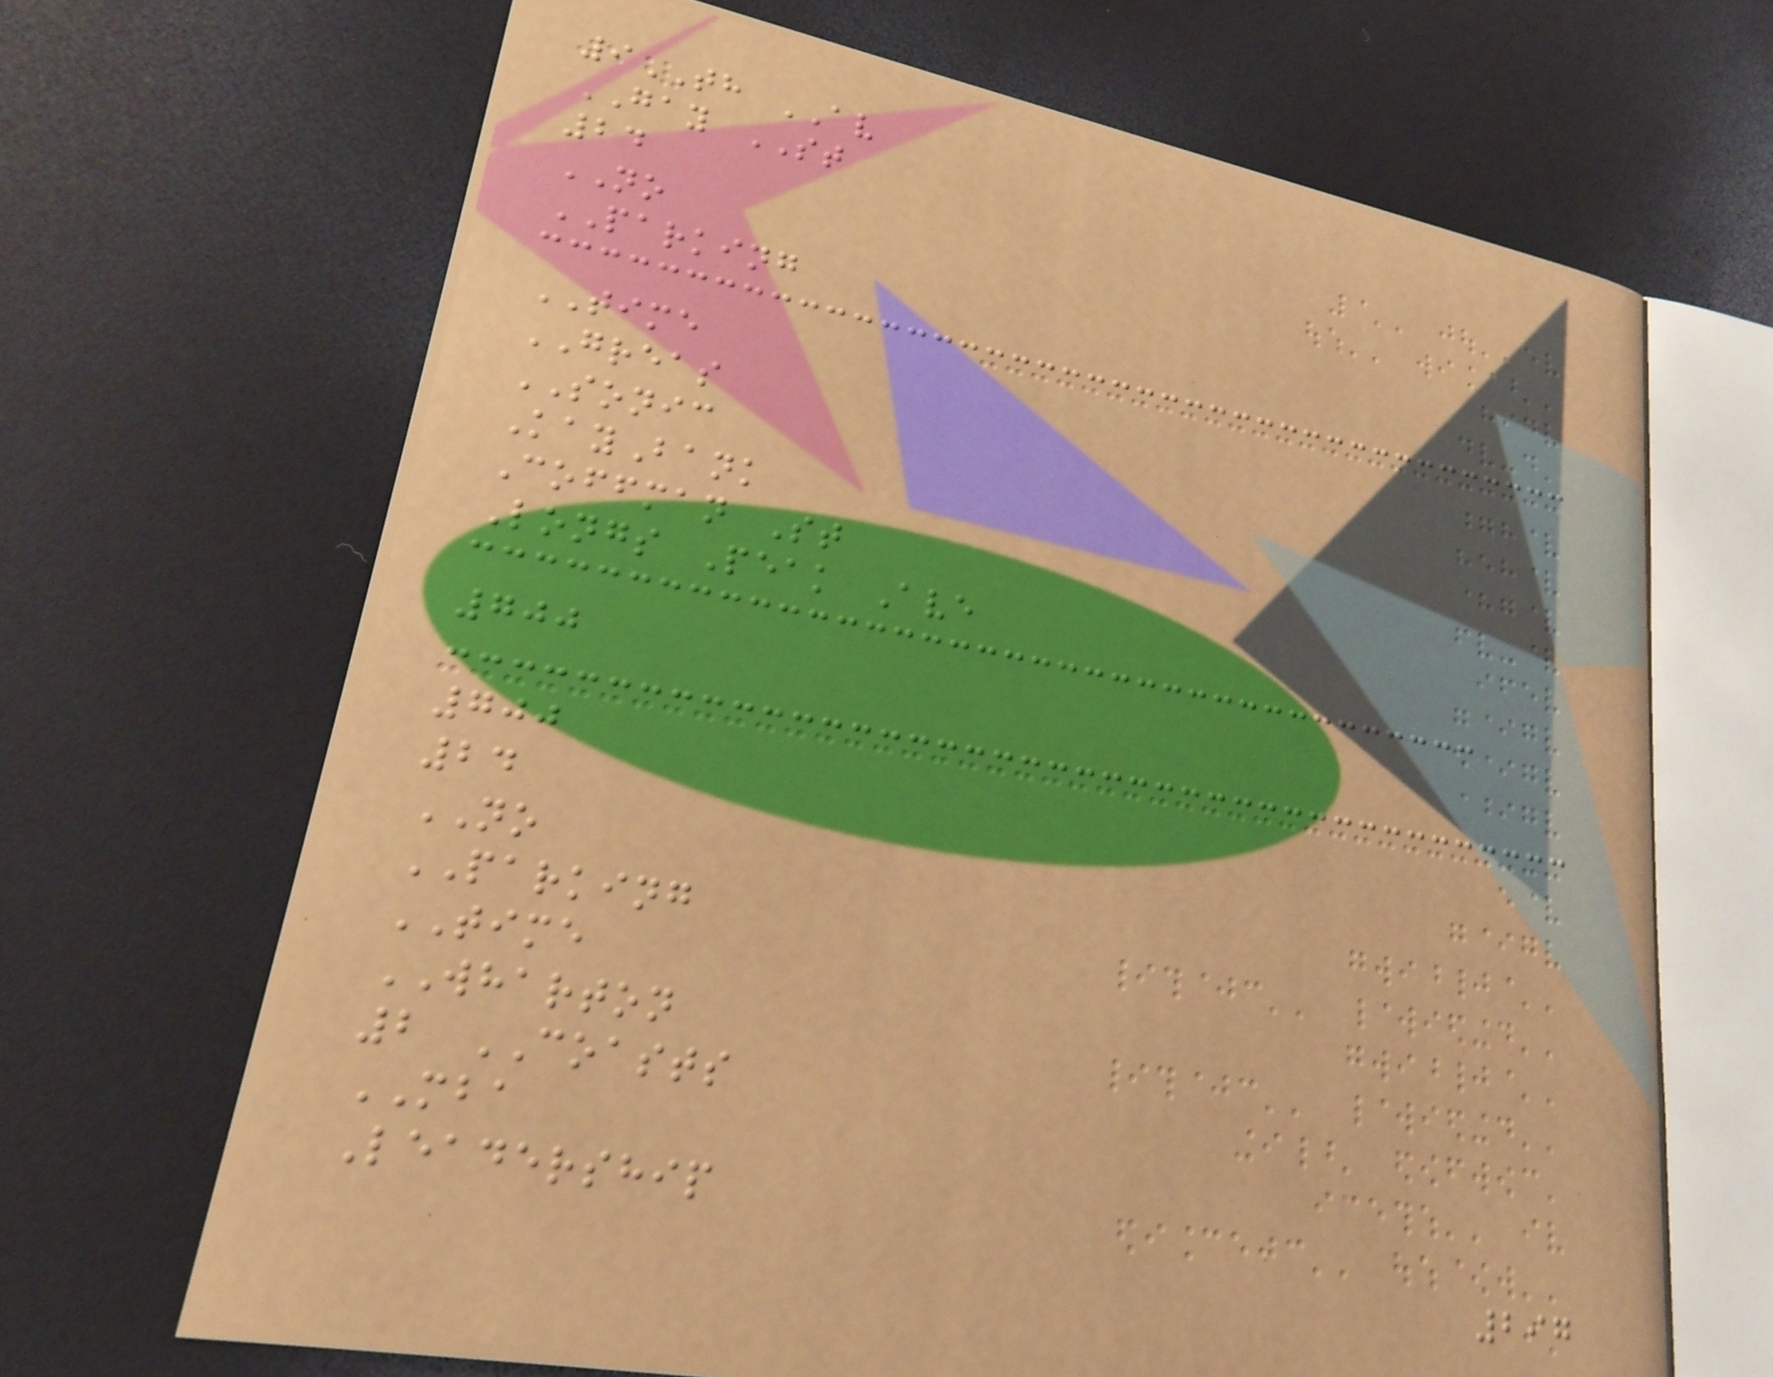9TH AV
GAY ST
24
NO
PARKING
TIME
GREAS
SONIC
KayBank
Coffman St
Longs Peak Ave
700
700
24
NO
PARKING
TIME
WHARTON
2 COASTS
MBA
Leadership
297
